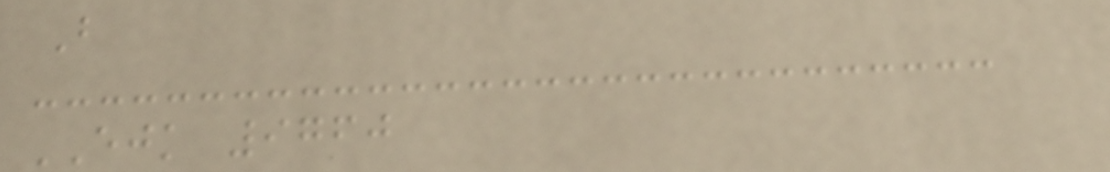B
EJK 9760
